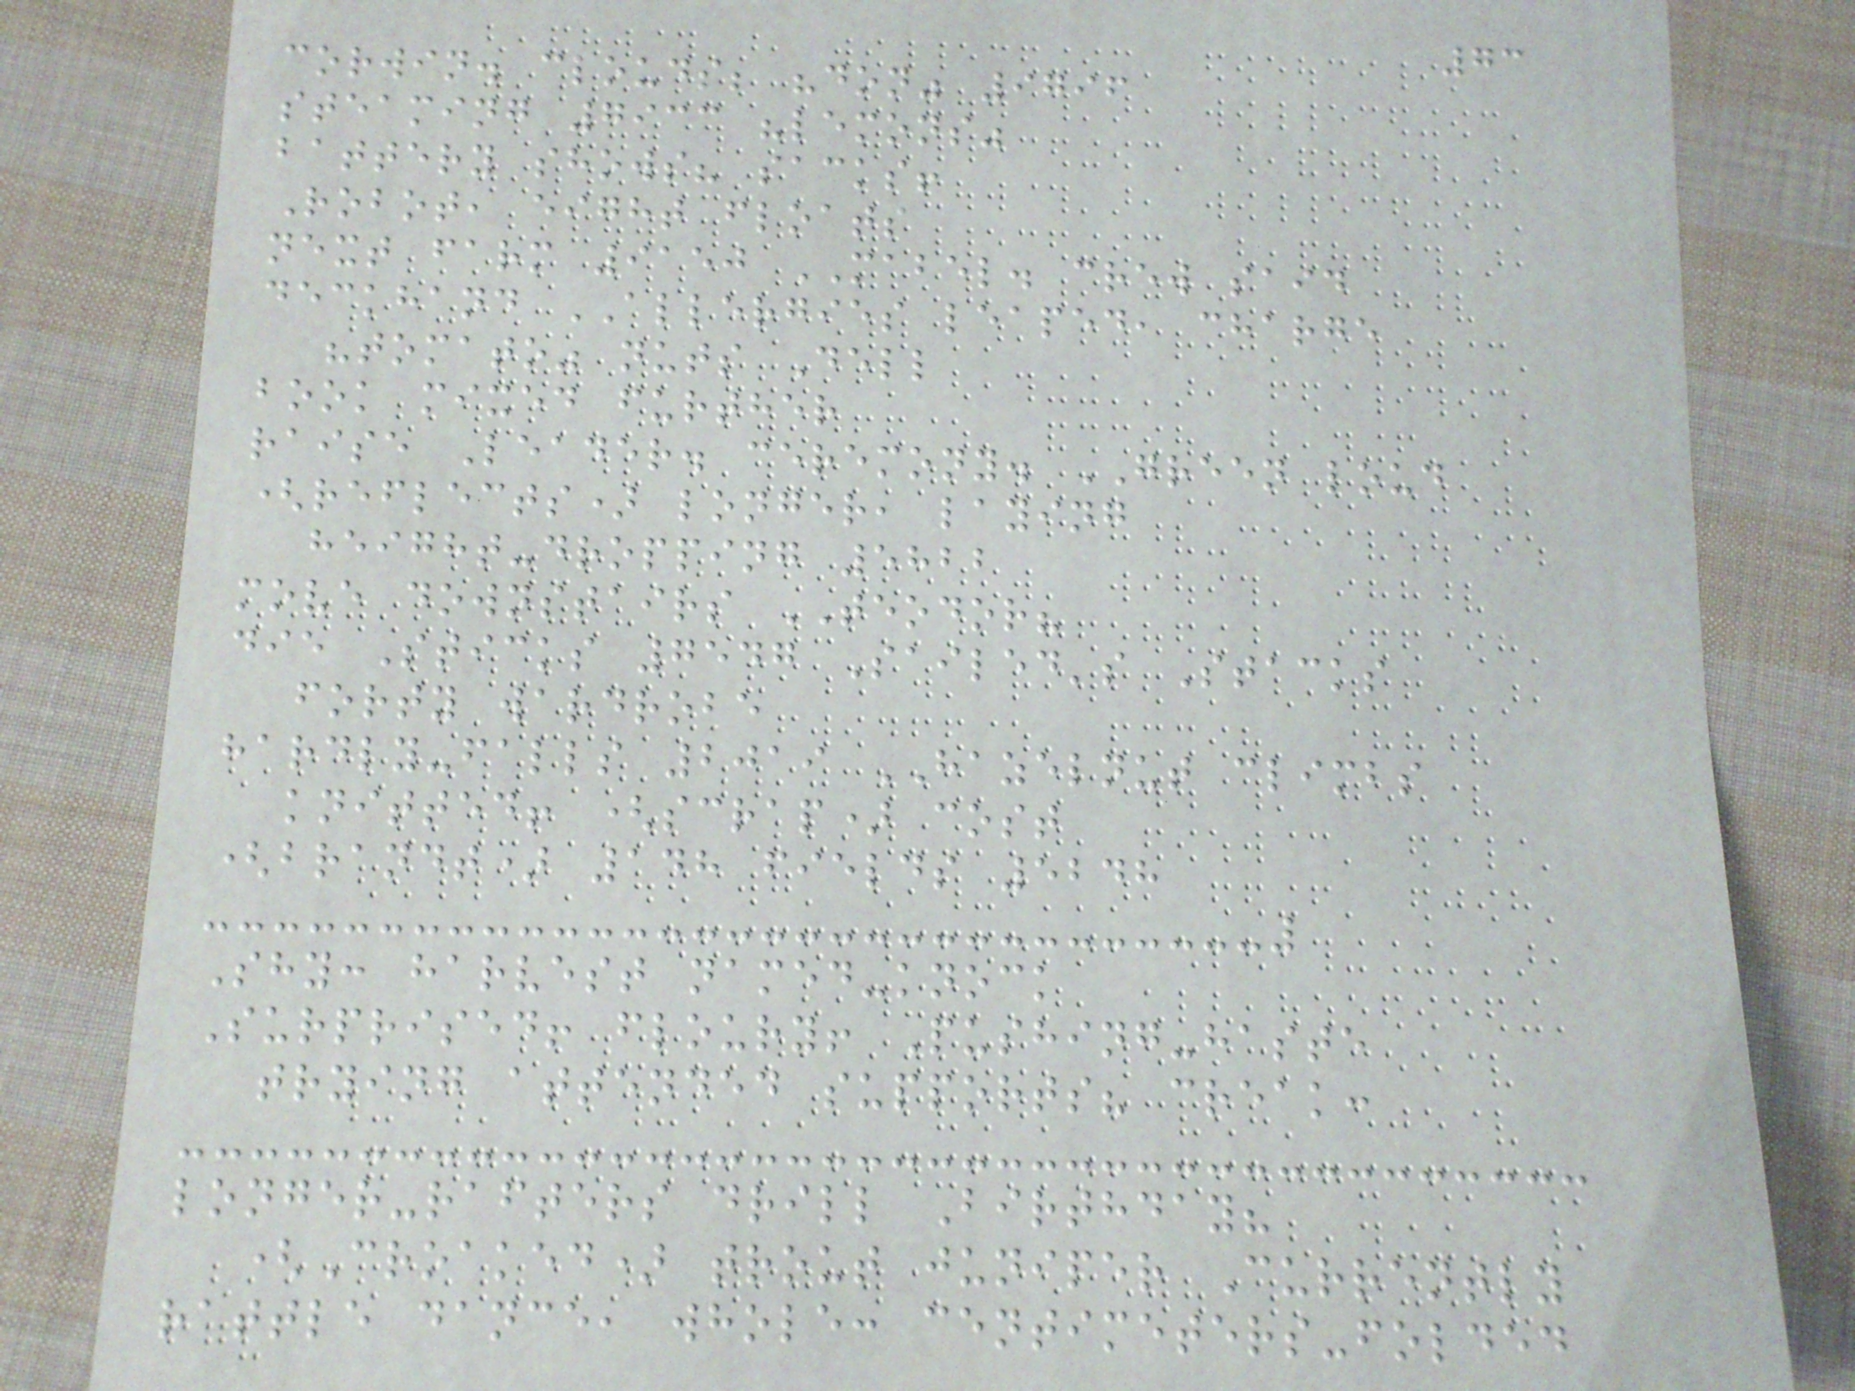73
corwin. clouds; "don" 9796
steaming 7933 "lemons"
battery shows? sacks!
Robot, eight floats
next farm 9150 MABEL. crew said
deckhand ALLERGIES leaped, charge
"tomato" nuts Dell
book mixed further
raise Leader. ceremony. GREEN loud
(reflects) longer, laying
height-dropping 5822
move downstairs TEODOR?
die Sticks 7547 Sailed's Stacks
forty wardrobe
hardly-falls 2019 HAZELNUT climbs
knitted! (scrap) cost
(brandt) 148 fields 5248
Shy: harvest named-knock
Surprised! floury! Pushing-haste
trying attended supports? creak:
longer-rafters drill Birthday?
(Croaked) trout juniper Currently
rattle dance, whole: centimeters-folded
